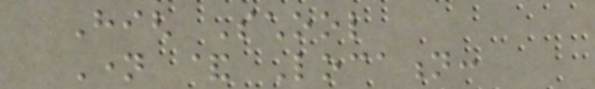High School
Name & Location:
